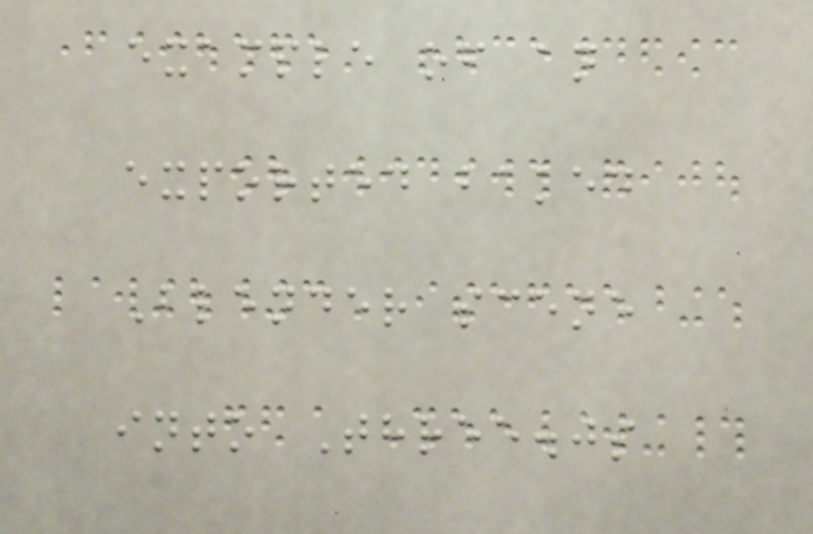example of an
exported baked
Blender scene
into Three.js
